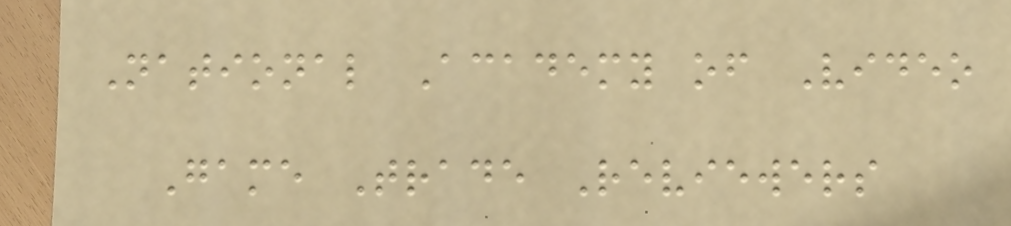National Academy of Video
Game Trade Reviewers
